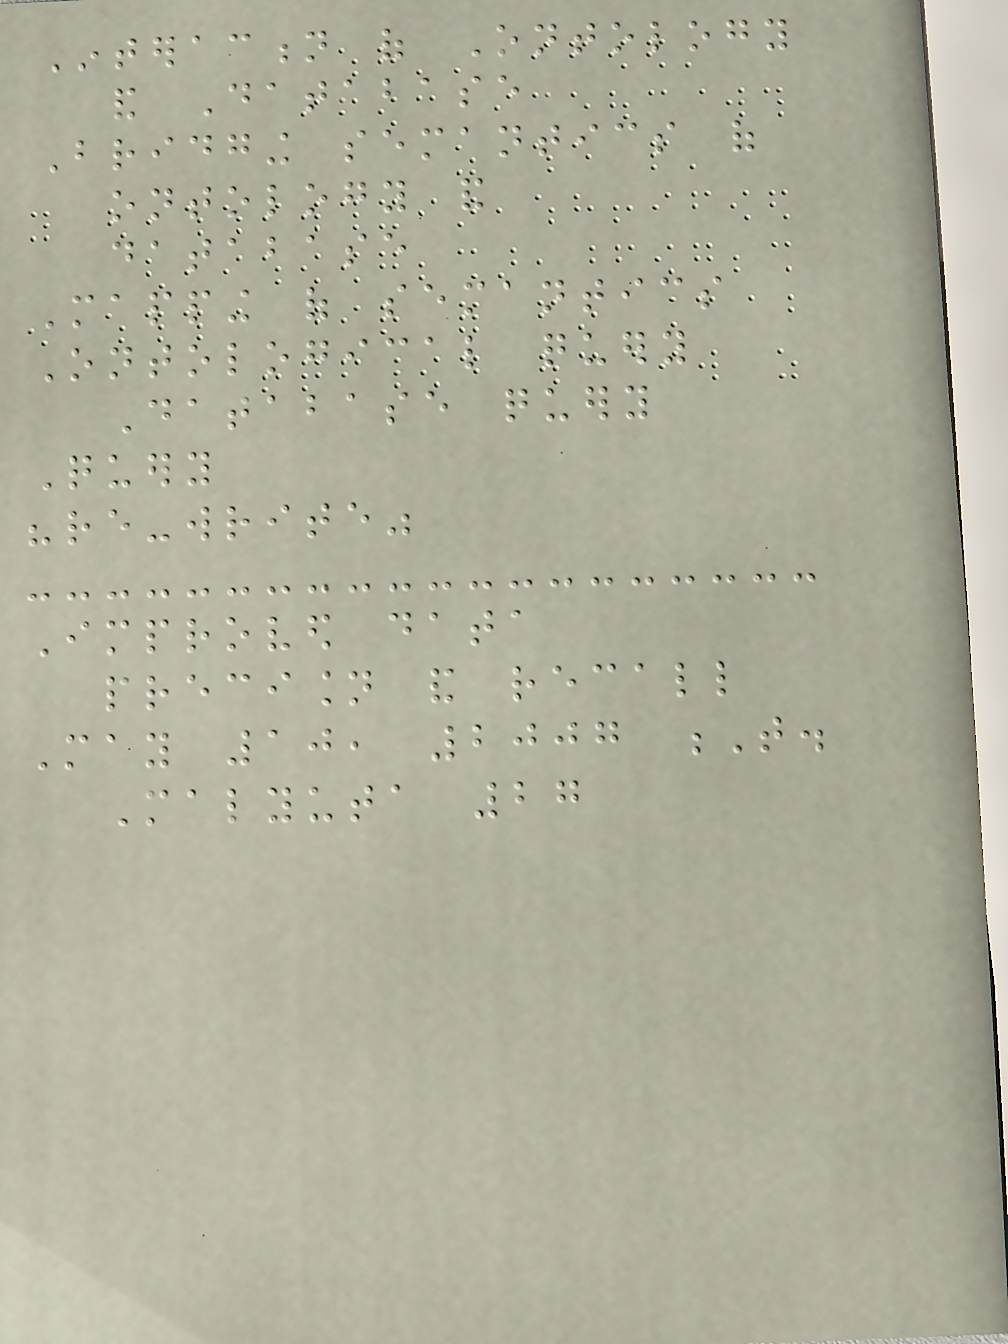Interaction of Ontology
and Database
Bridging semantics of
ontology and
database
Mapping of semantics
Ontological query
Database query
Query
"re-write"
Improved data
precision and recall
May 10, 2007 T.
Malyuta 27
